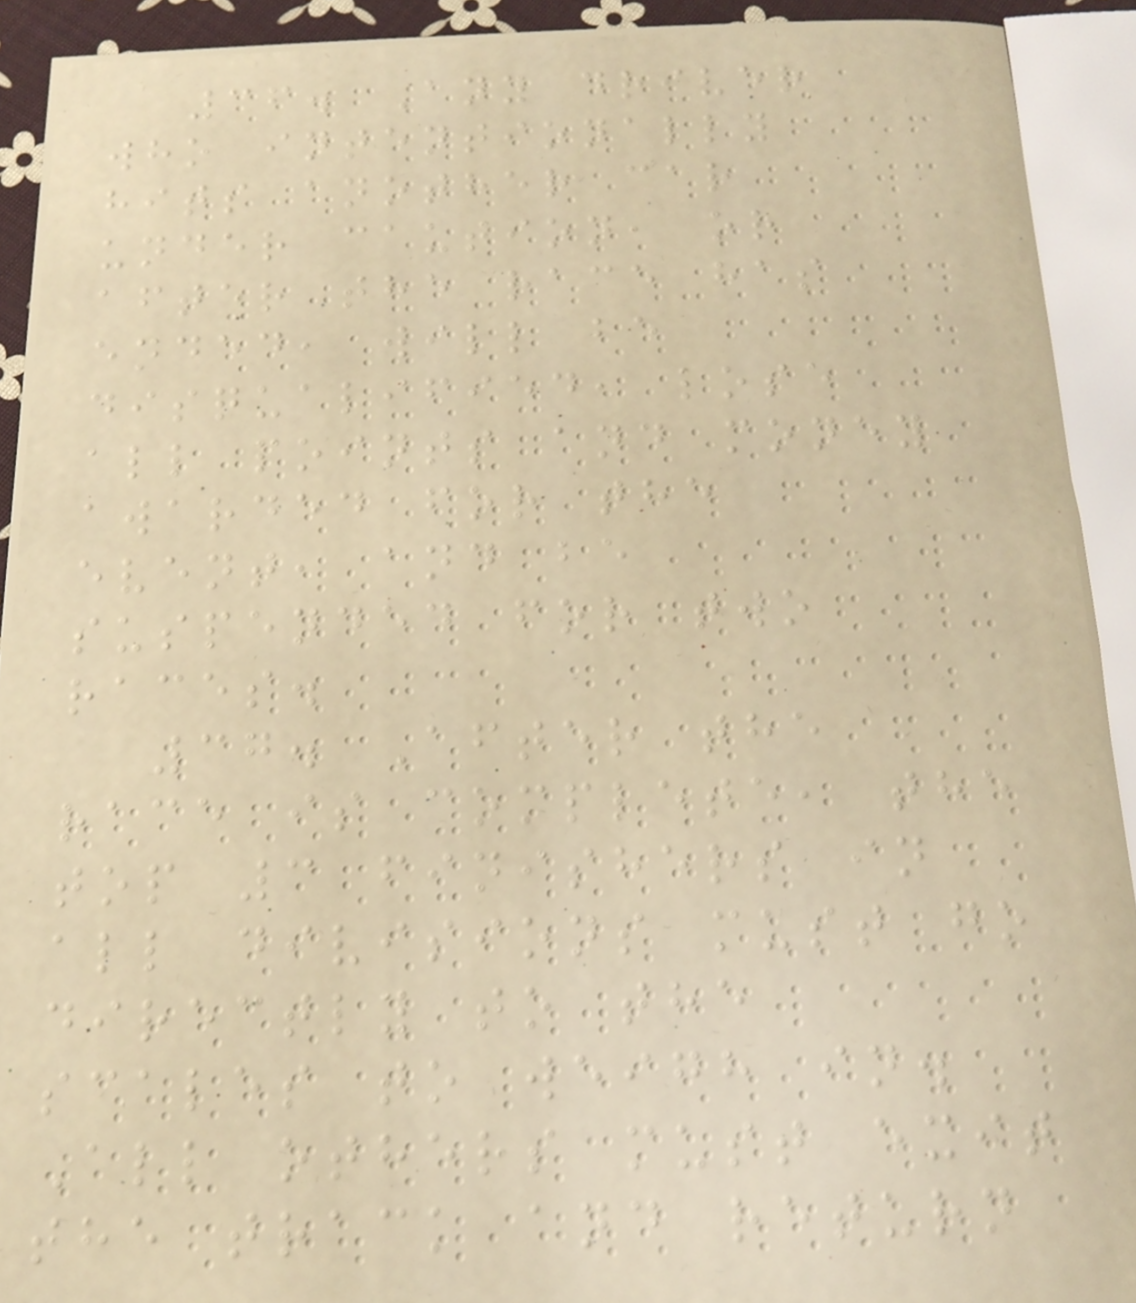36. Any driver
who intentionally
hits another car
under caution, or
after the race has
ended, will be
disqualified, lose
all points and money
awarded for the
event, and be
suspended for two
races.
37. After the
race is complete, the
top 3 finishers in
all divisions must go
directly to the
scales to weigh in.
All others must exit
the track and return
